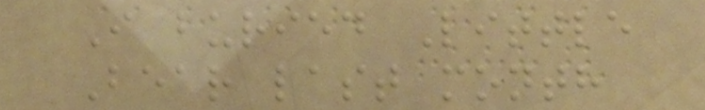I buried Little
Bear last month
